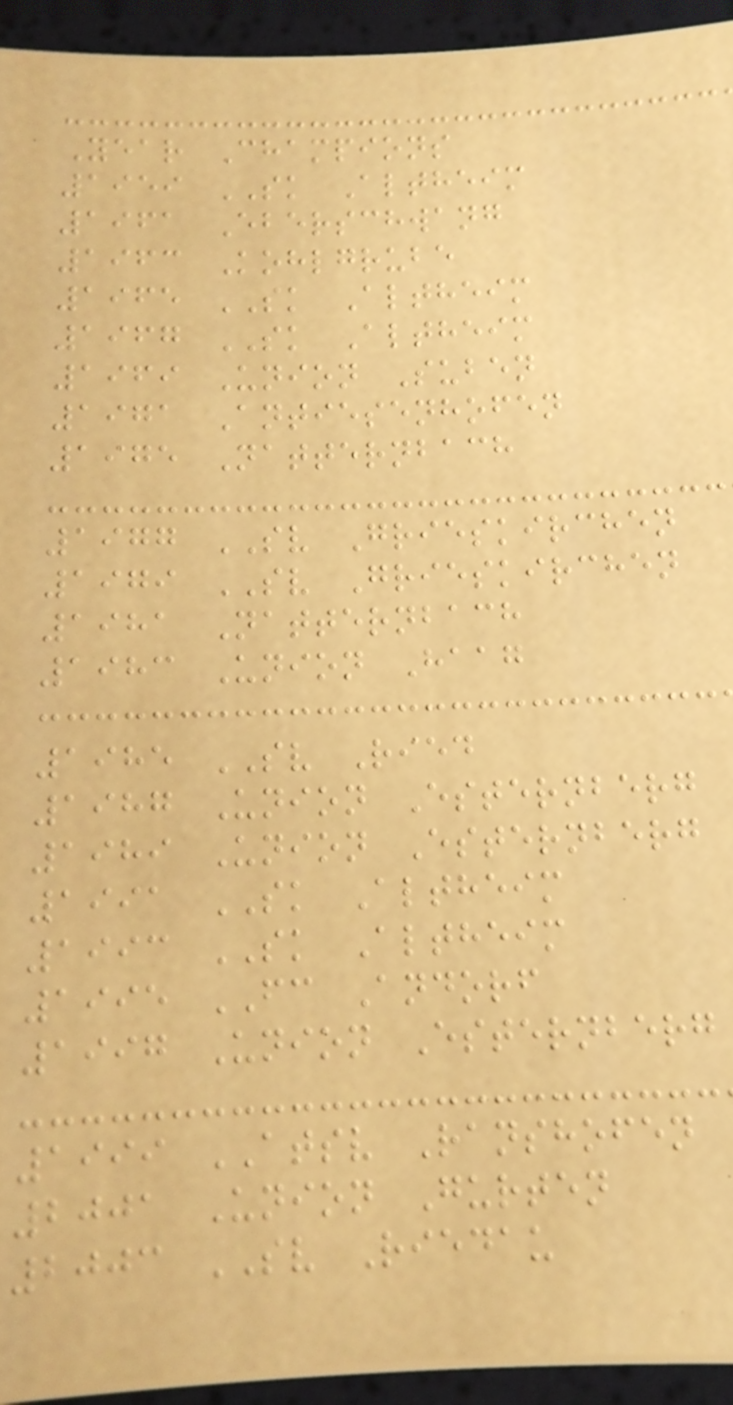Year Champions
1959 SK Altheim
1961 Eberschwang
1963 Kohlgrube
1965 SK Altheim
1967 SK Altheim
1969 Union Suben
1971 Antiesenhofen
1975 Natternbach
1977 SV Grieskirchen
1979 SV Grieskirchen
1981 Natternbach
1983 Union Haag
1985 SV Ried
1987 Union Esternberg
1989 Union Esternberg
1991 SK Altheim
1993 SK Altheim
1995 FC Andorf
1997 Union Esternberg
1999 ATSV Ranshofen
2001 Union Gurten
2003 SV Riedau
